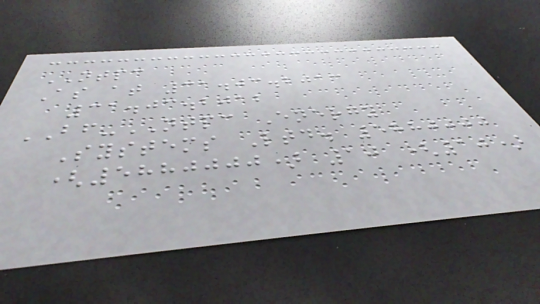NTPC
As at 31.03.2013
31.03.2012
BF-NTPC Energy
Systems Ltd. 5880000
(5880000) 10 (10)
